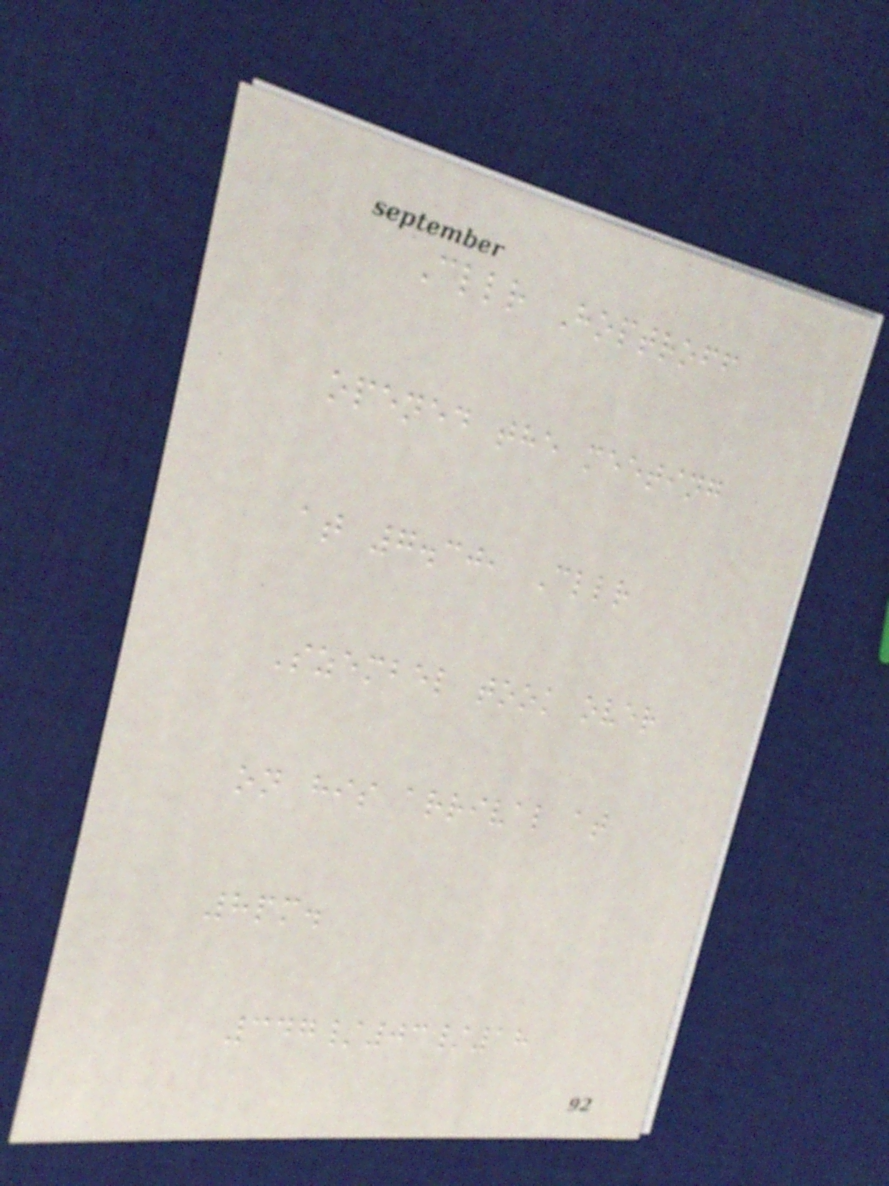Cllr Hoptroff
opened the meeting
at 7.30, Cllr
Szembel took over
on his arrival at
8pm.
347/03/18
